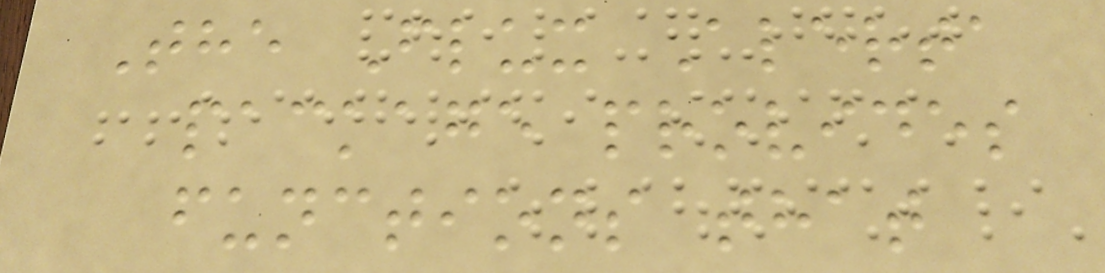The Flux Alerta
package provides
functions that
